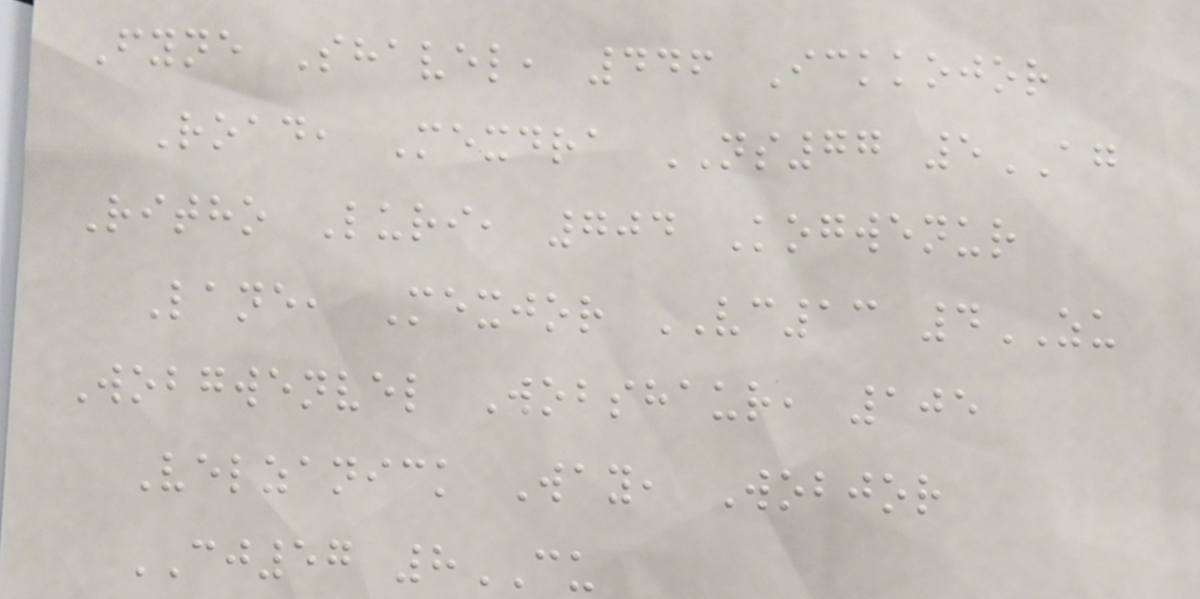Fyne Shavel, 446 Ickkojor
Road, Mexdra NS77 5AG
Ritho Luri, 704 Kogwenur
Lane, Mexjor VC13 4ZU
Wobgwenvel Wobshaur, 105
Velzanick Way, Wobjor
CJ57 8CU
